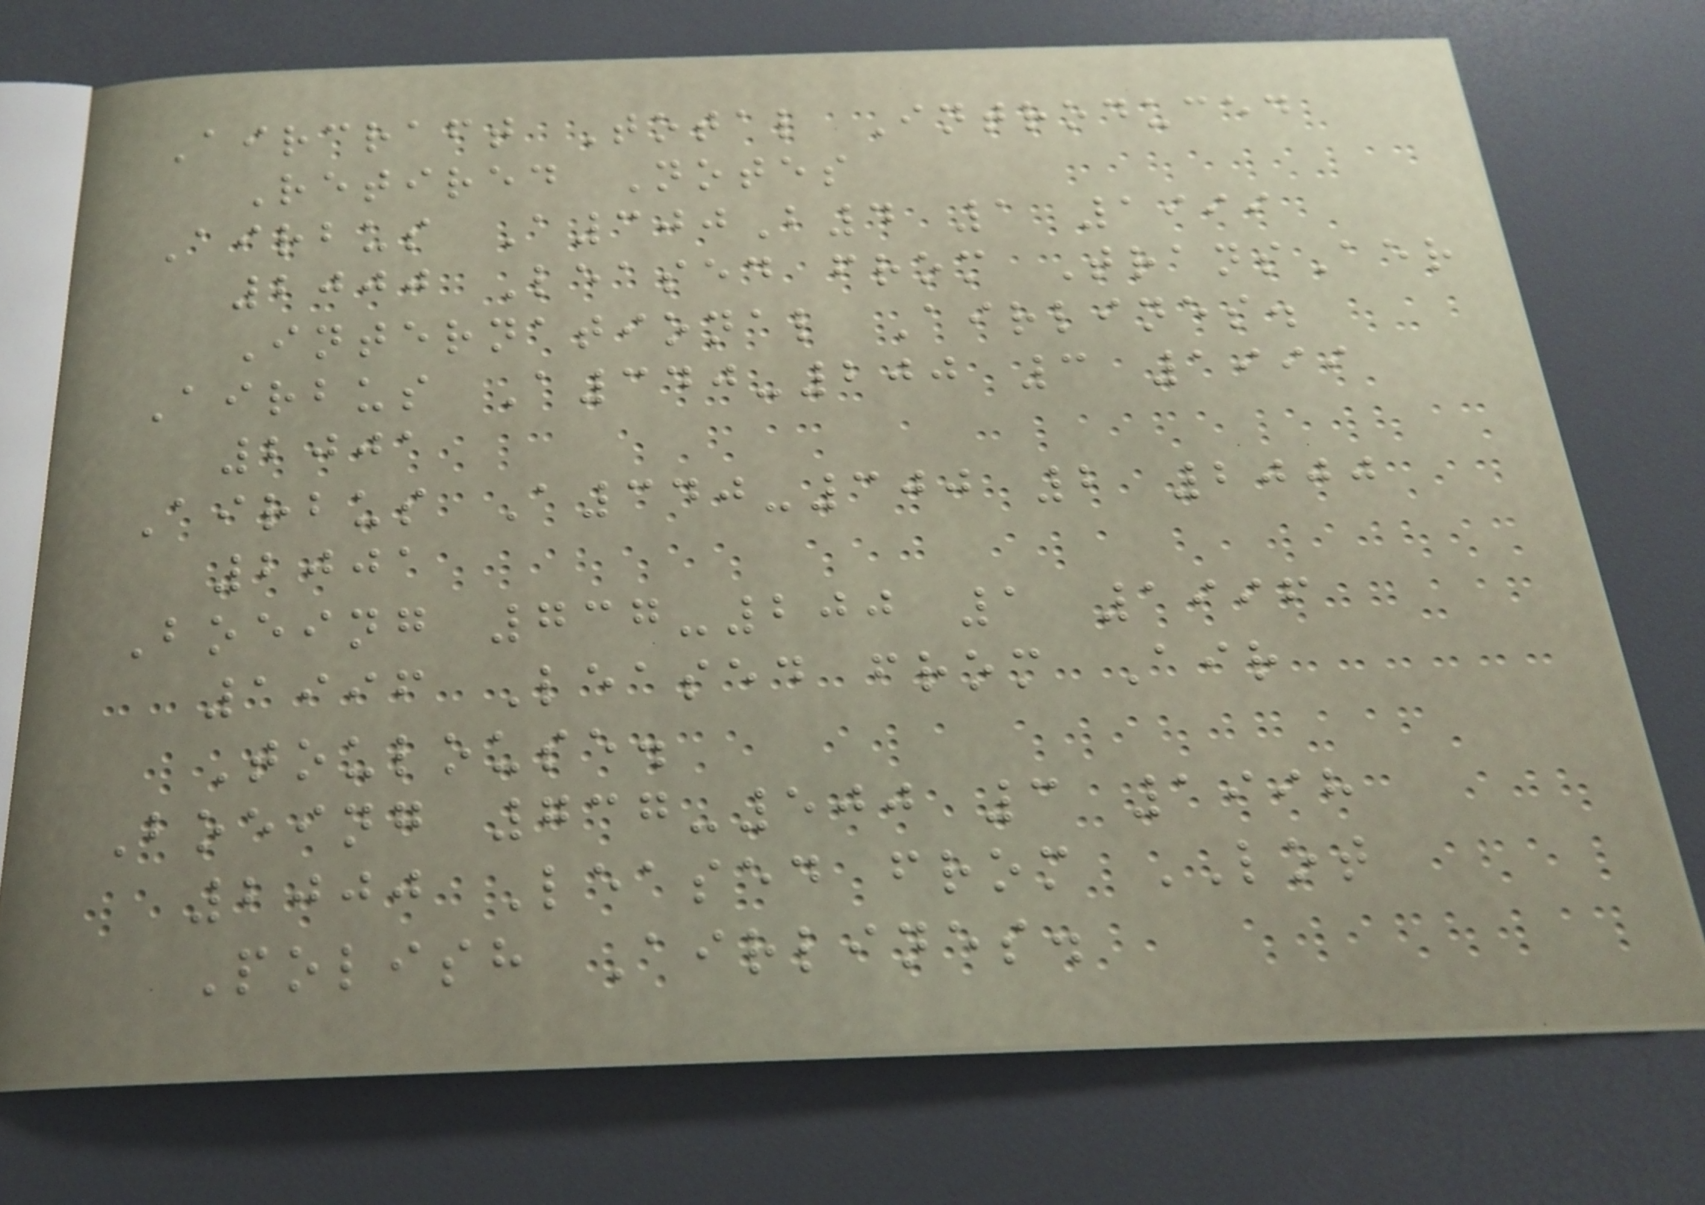Aircraft Total Introduced
Retired Notes
Airbus A300B4 1 1999
2000 Leased from TransAer
International Airlines.
Airbus A340-200 3 1999
2001
Airbus A340-300 2 2000
2001
Boeing 737-200 1 1996
1996 Leased from Air
Toulouse.
Boeing 737-500 3 1998
2000 Leased from LOT
Polish Airlines.
